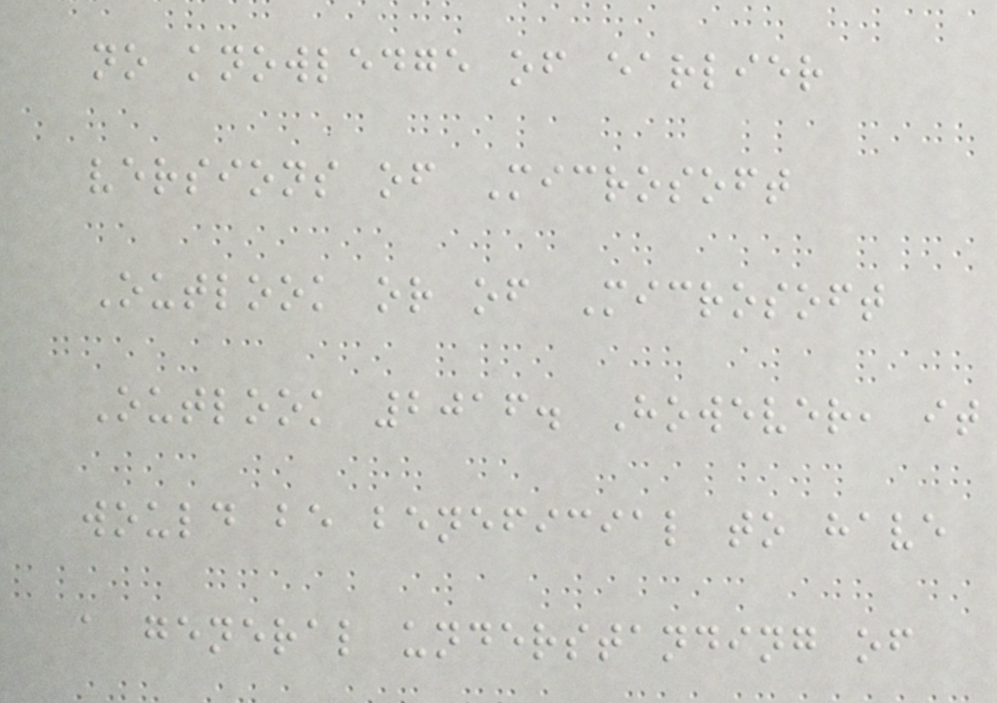no knowledge of earlier
versions of Microsoft
Outlook or of Microsoft
Outlook 2016. However, it
would be beneficial to have
a general understanding of
